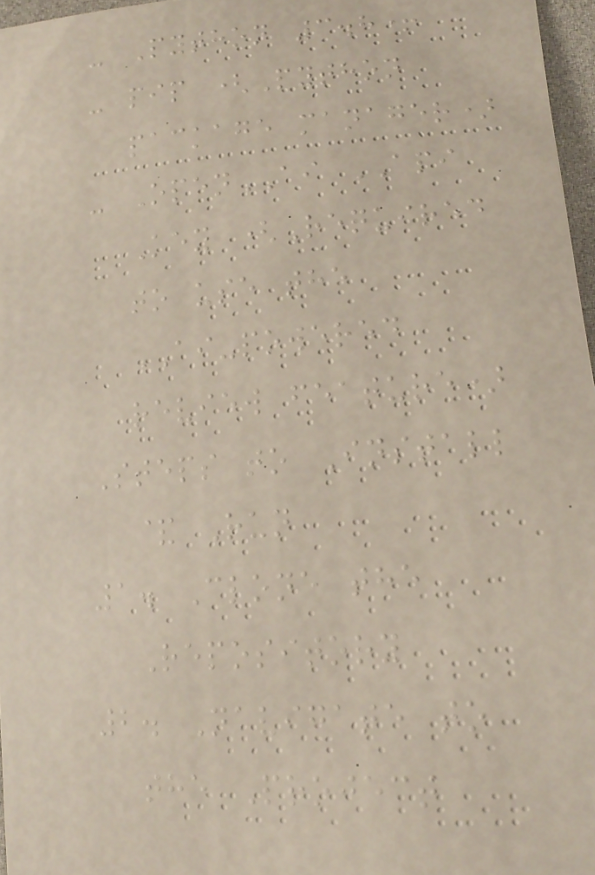- Python 3.8+
- pip (Python
package manager)
- OpenAI API
Key (Required
to use the
AI-powered
review feature)
Steps to Install
& Run
1. Clone the
Repository
2. Navigate to
the Project
